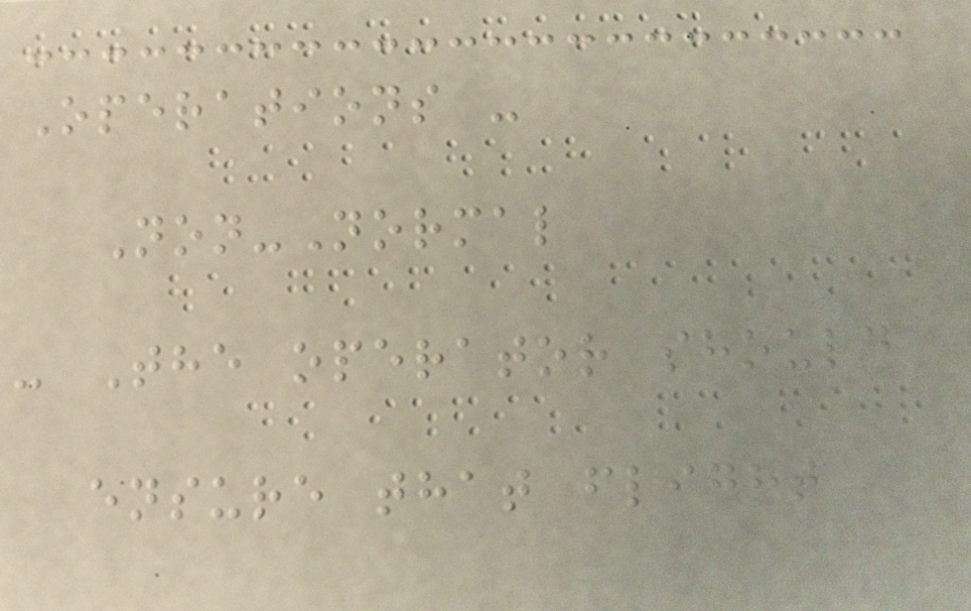Operations -
Non-Normal
- The operator should
ensure that flight
